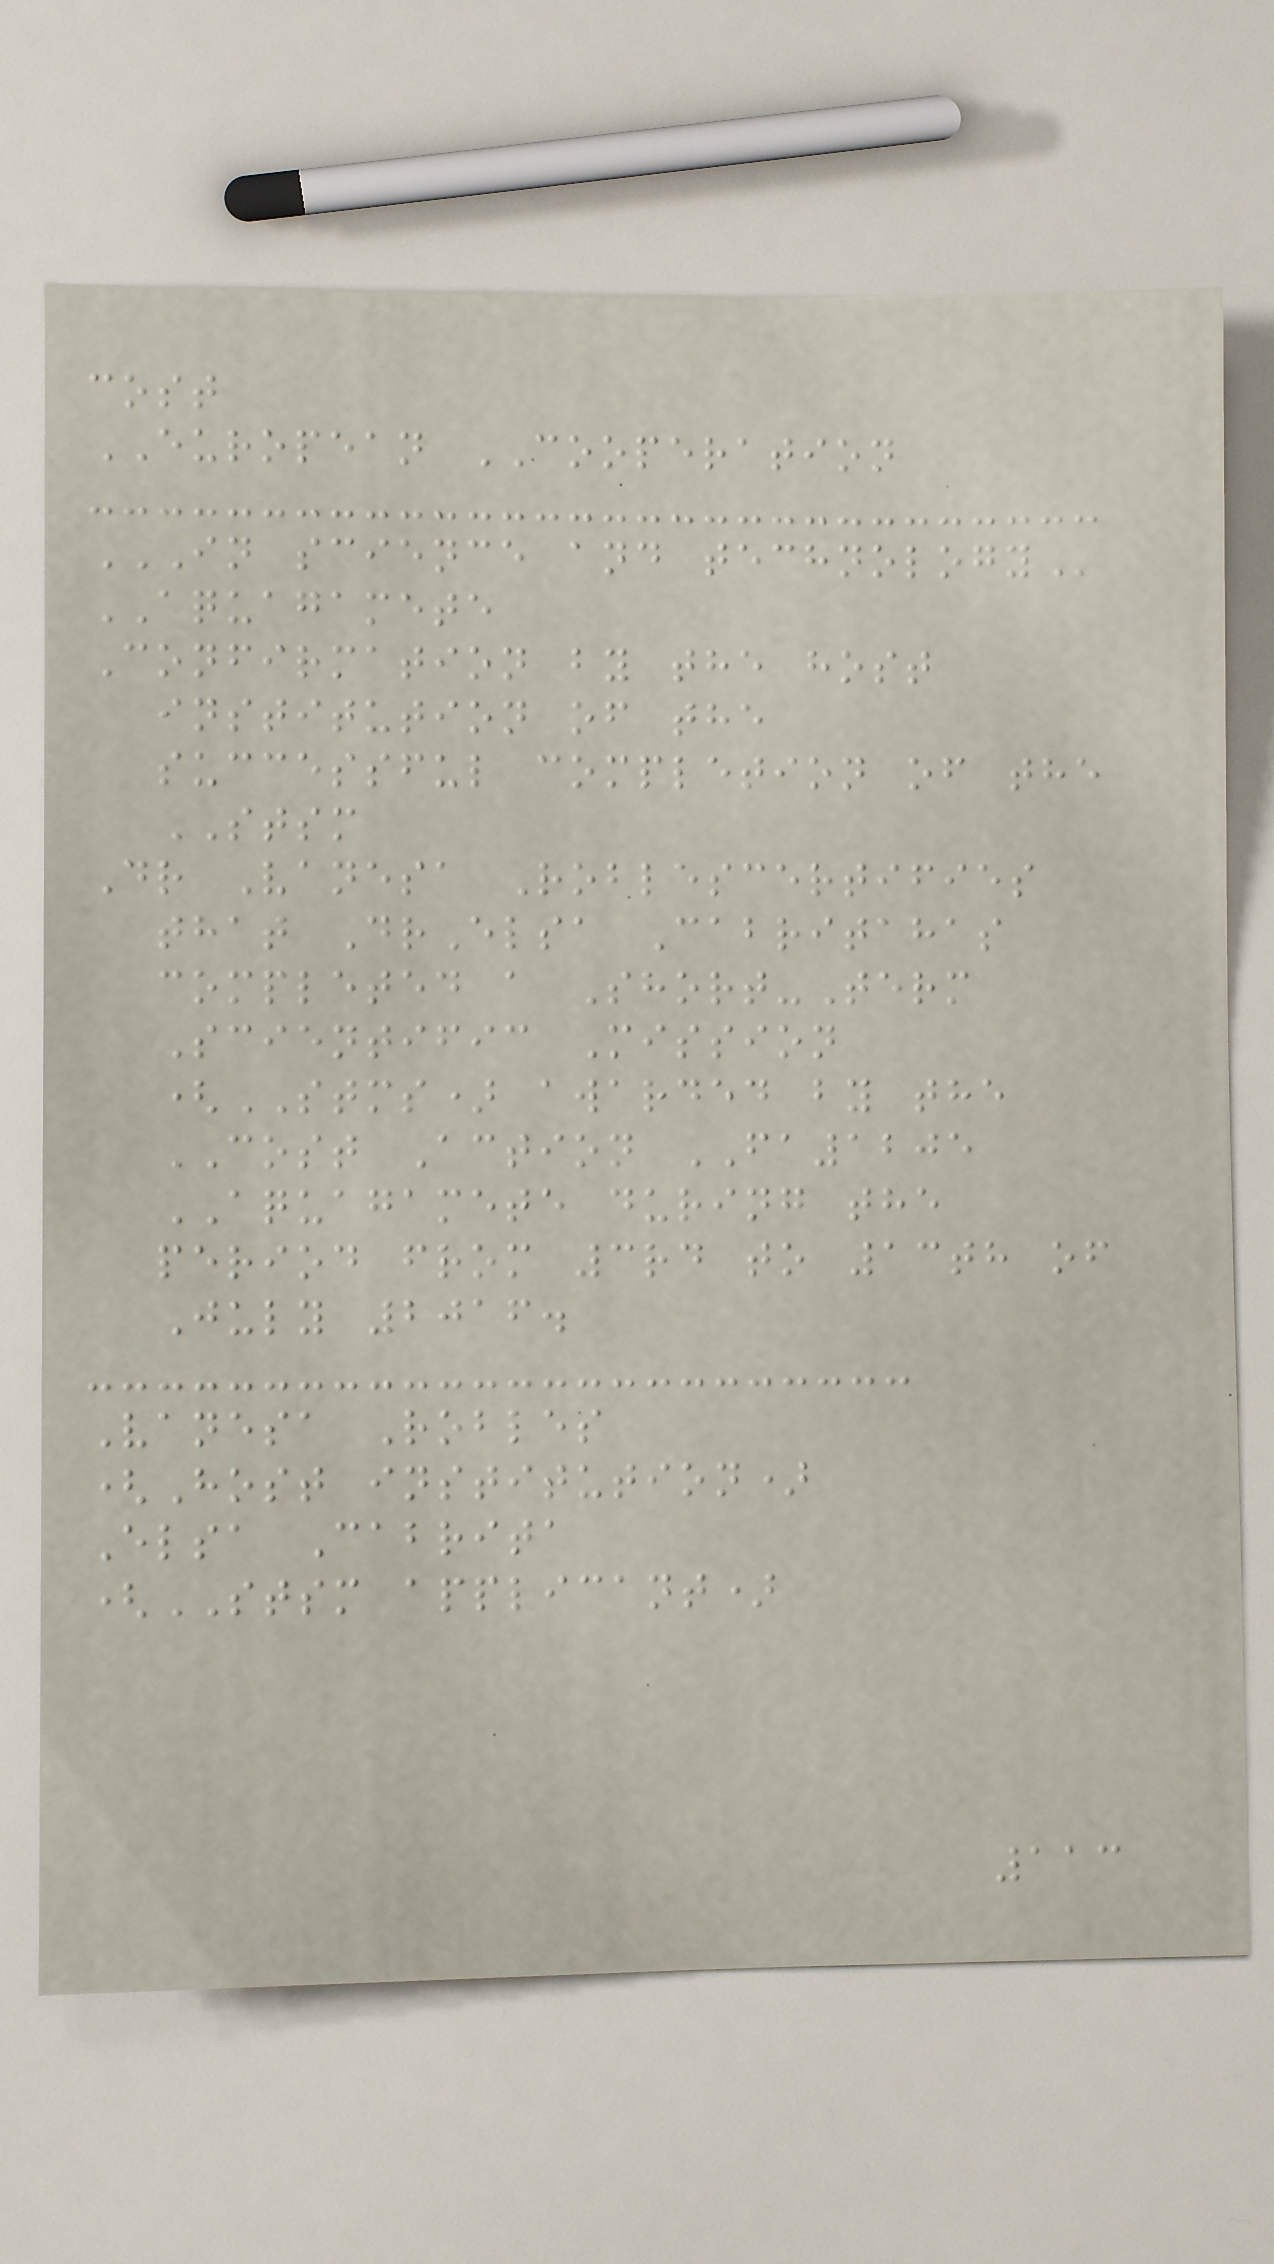cost
EUROPEAN COOPERATION
IN SCIENCE AND TECHNOLOGY
AQUAGAMETE
Confirmation by the host
institution of the
successful completion of the
STSM
Dr Vanesa Roblescertifies
that DrElsa Cabritahas
completed a Short-Term
Scientific Mission
(STMS) awarded by the
COST Action FA1205
AQUAGAMETE during the
period from 3rd to 13th of
July 2016.
Vanesa Robles
(Host institution)
Elsa Cabrita
(STSM applicant)
113
